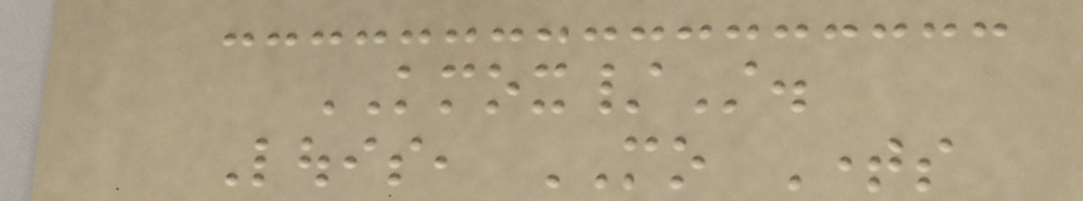KMOX/St.
Louis, MO Times
